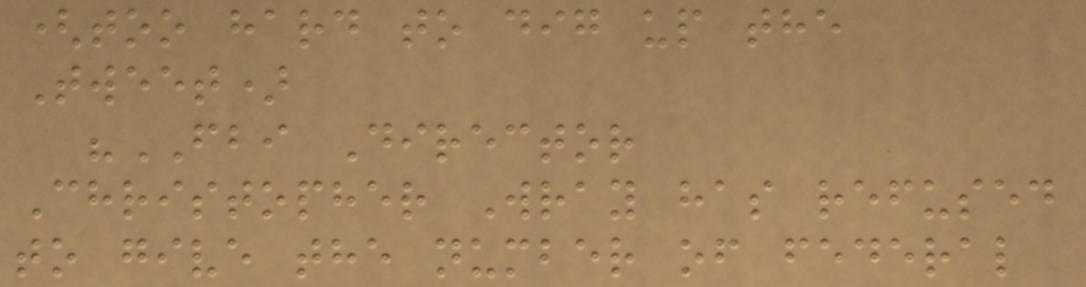(too hard to dig up the
Tweet)
"FBI Director
Christopher Wray has refused
to give the number of federal
